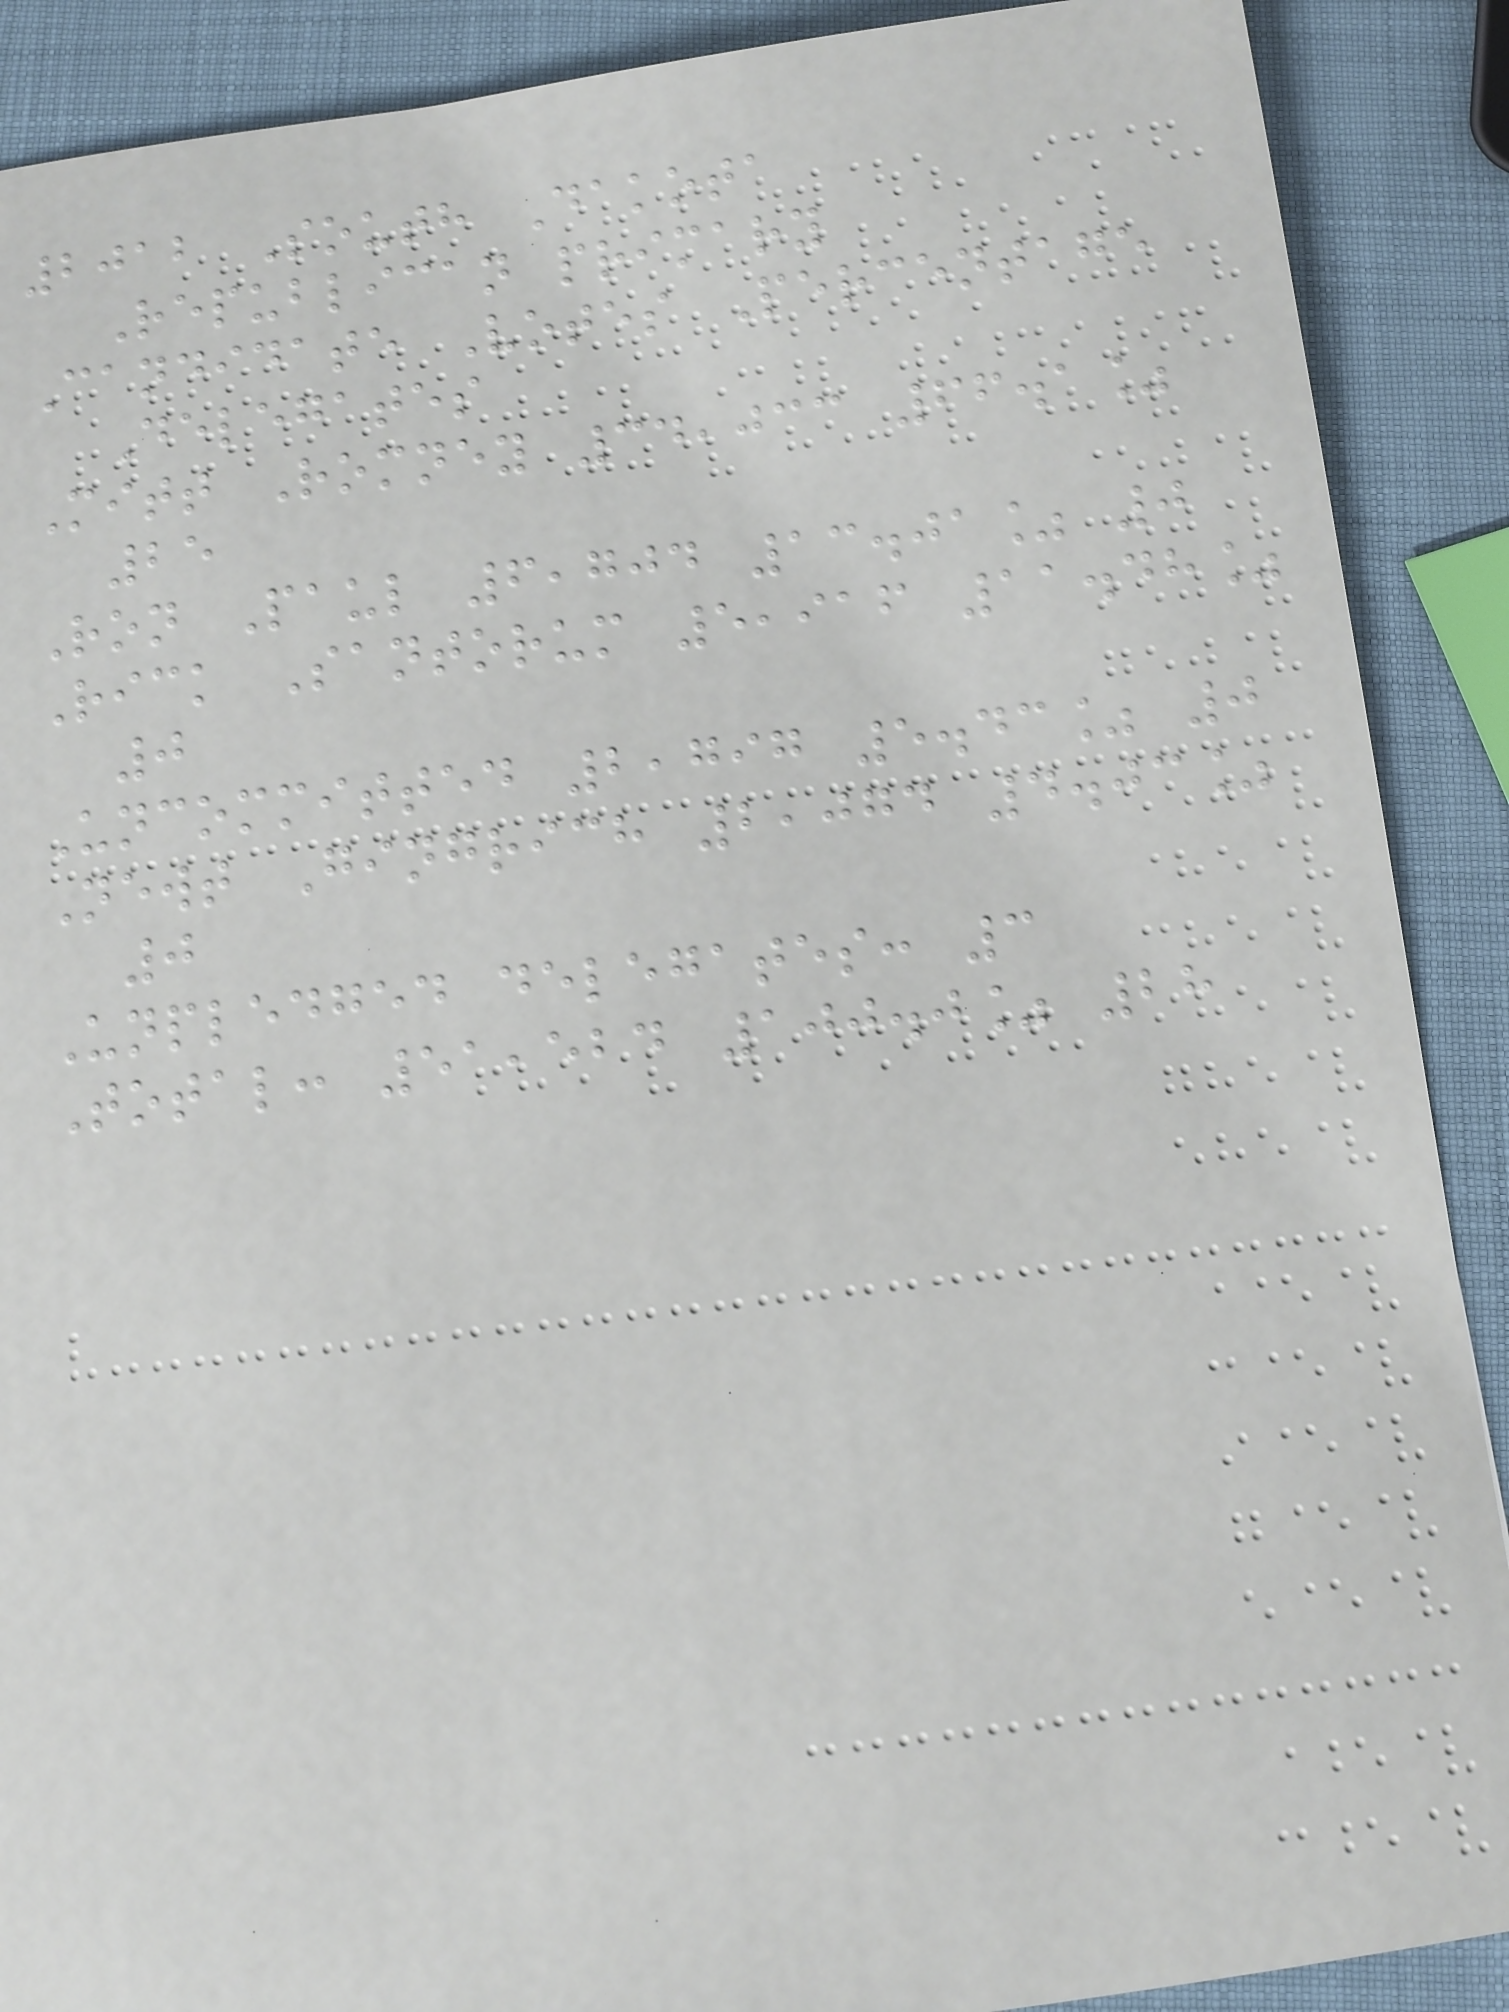2012 South Dakota
Republican primary
Candidate Votes Percentage
Delegates
Mitt Romney 34,033 66.1%
25
Ron Paul 6,704 13.01% 0
Rick Santorum 5,916 11.48%
0
Uncommitted 2,797 5.43% 0
Newt Gingrich 2,074 4.03%
0
Unpledged delegates: 3
Total: 51,524 100.0% 28
